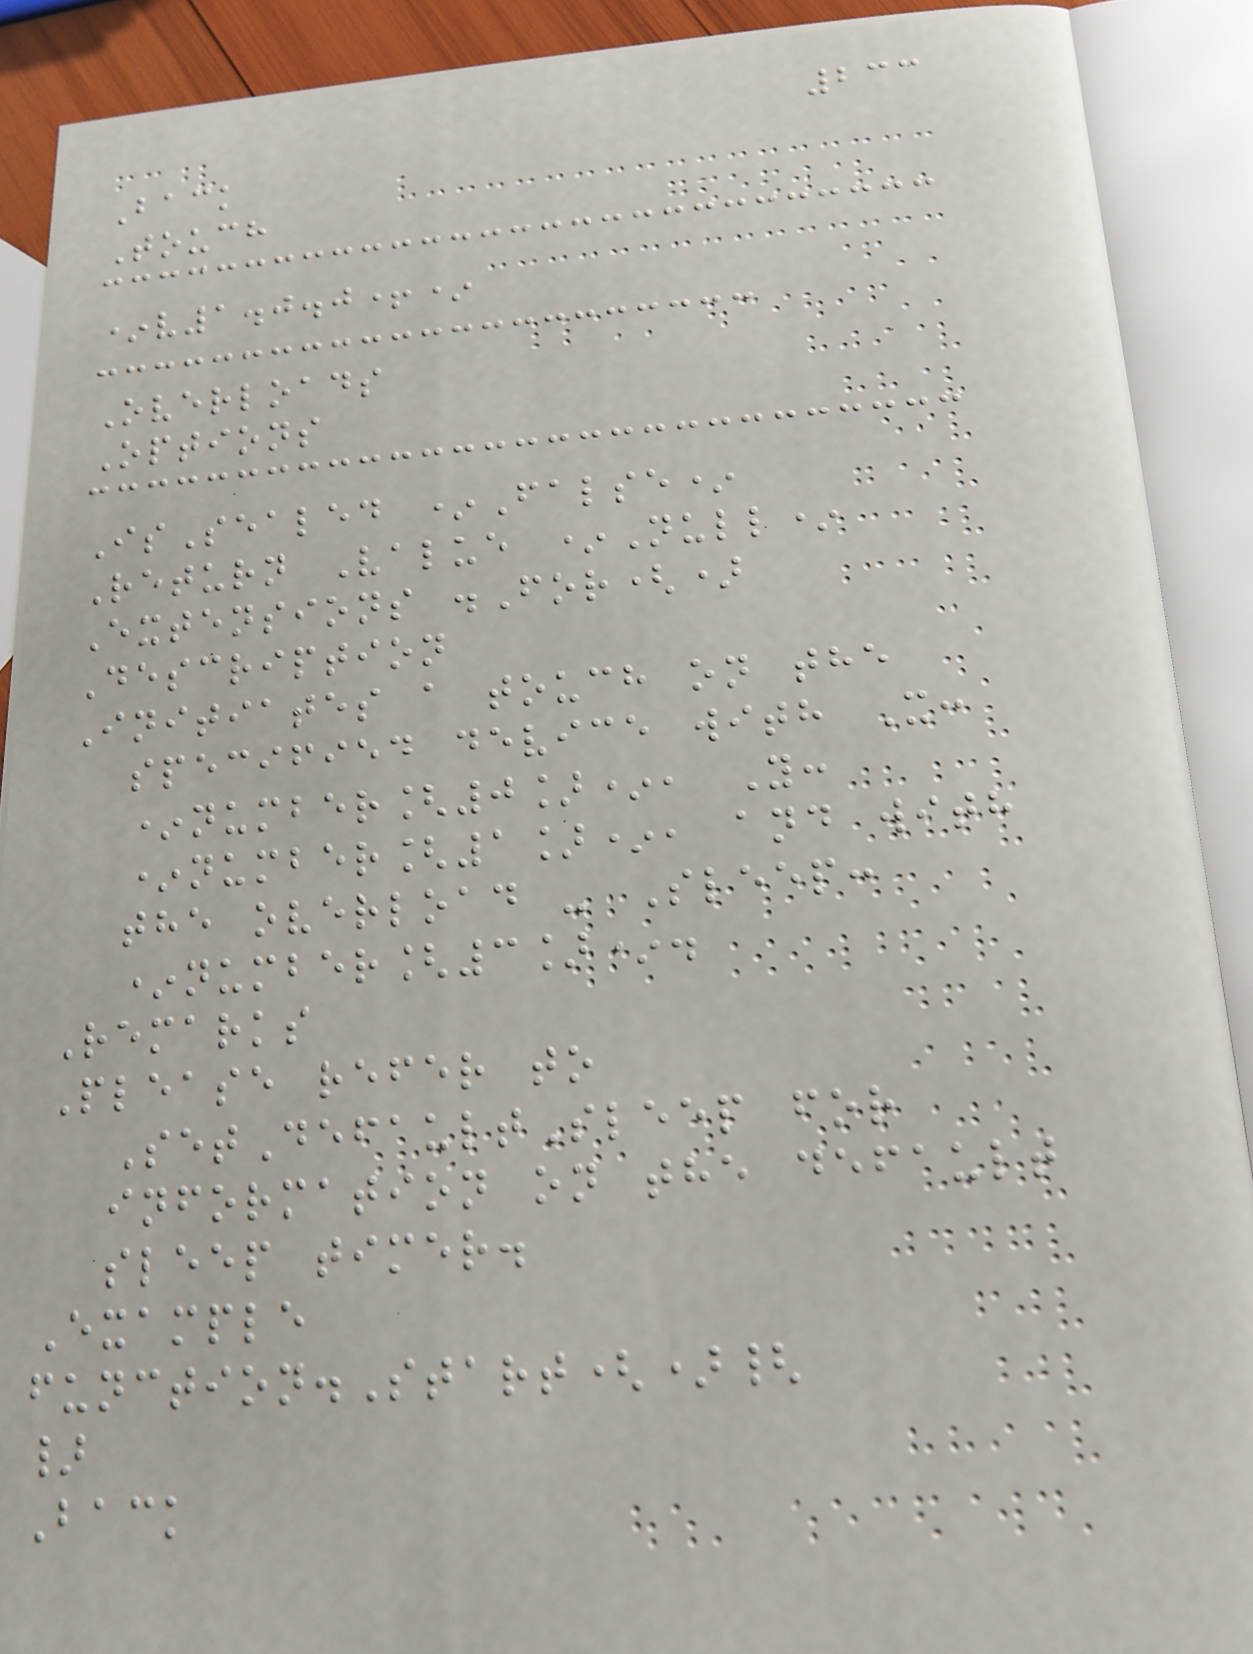233
Back
Touch
*v1.0.0+*
Overloads
Options
IsSealed *False*
Return Value *Null*
Extensions .For()
Description
Initiates a touch on the
specified device with X:
*number[0]*, Y:
*number[1]*, and with
the overload - Sleep:
*number[3]*.
Remarks
Please refer to
SetDefaultSleep for
information on the default
sleep timer.
Example
function.Start(){
}
Back
